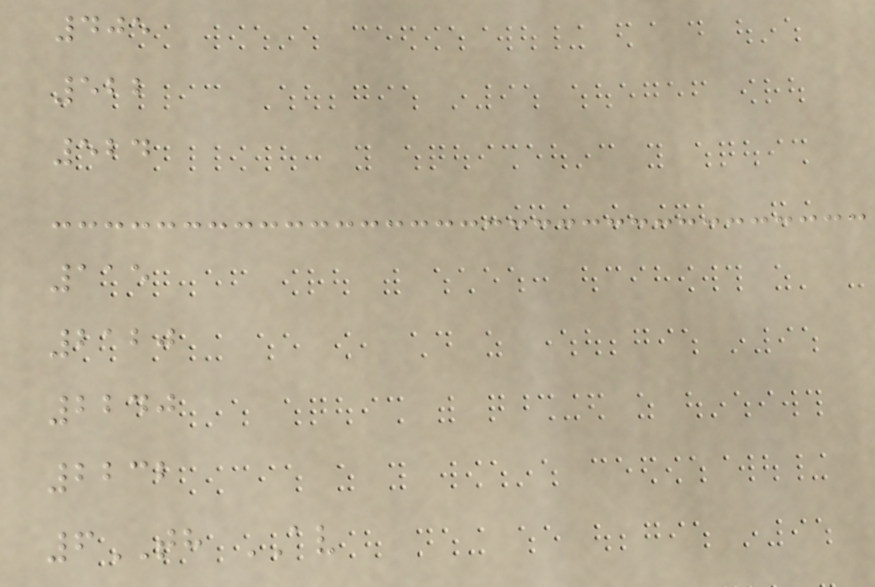405
522
524
115
2120
2240
2232
6TH AV
